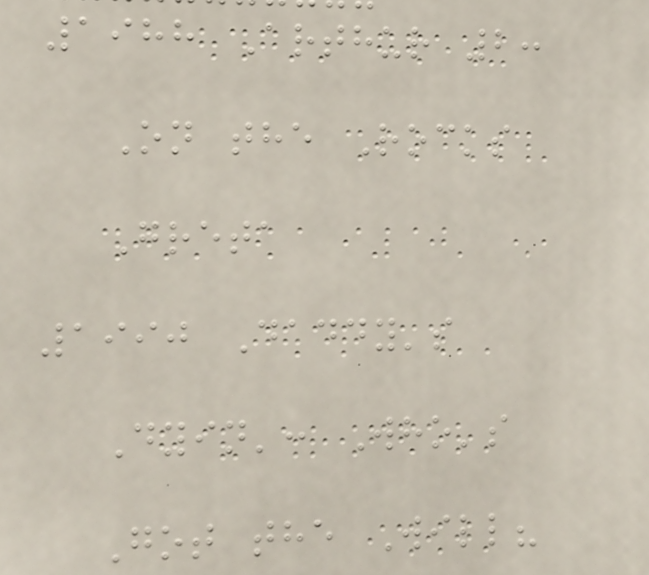1988 Arthur 2:
On the Rocks
Greta
1990 Daddy's
Dyin': Who's
Got the Will?
